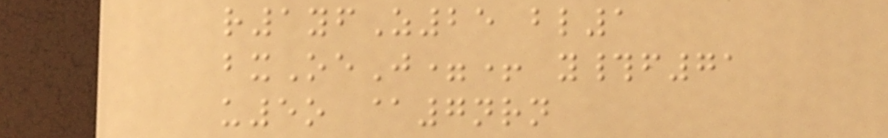r1yfZ25 bl1
bxOeJ=+ y#f71
u5o @7nrn
